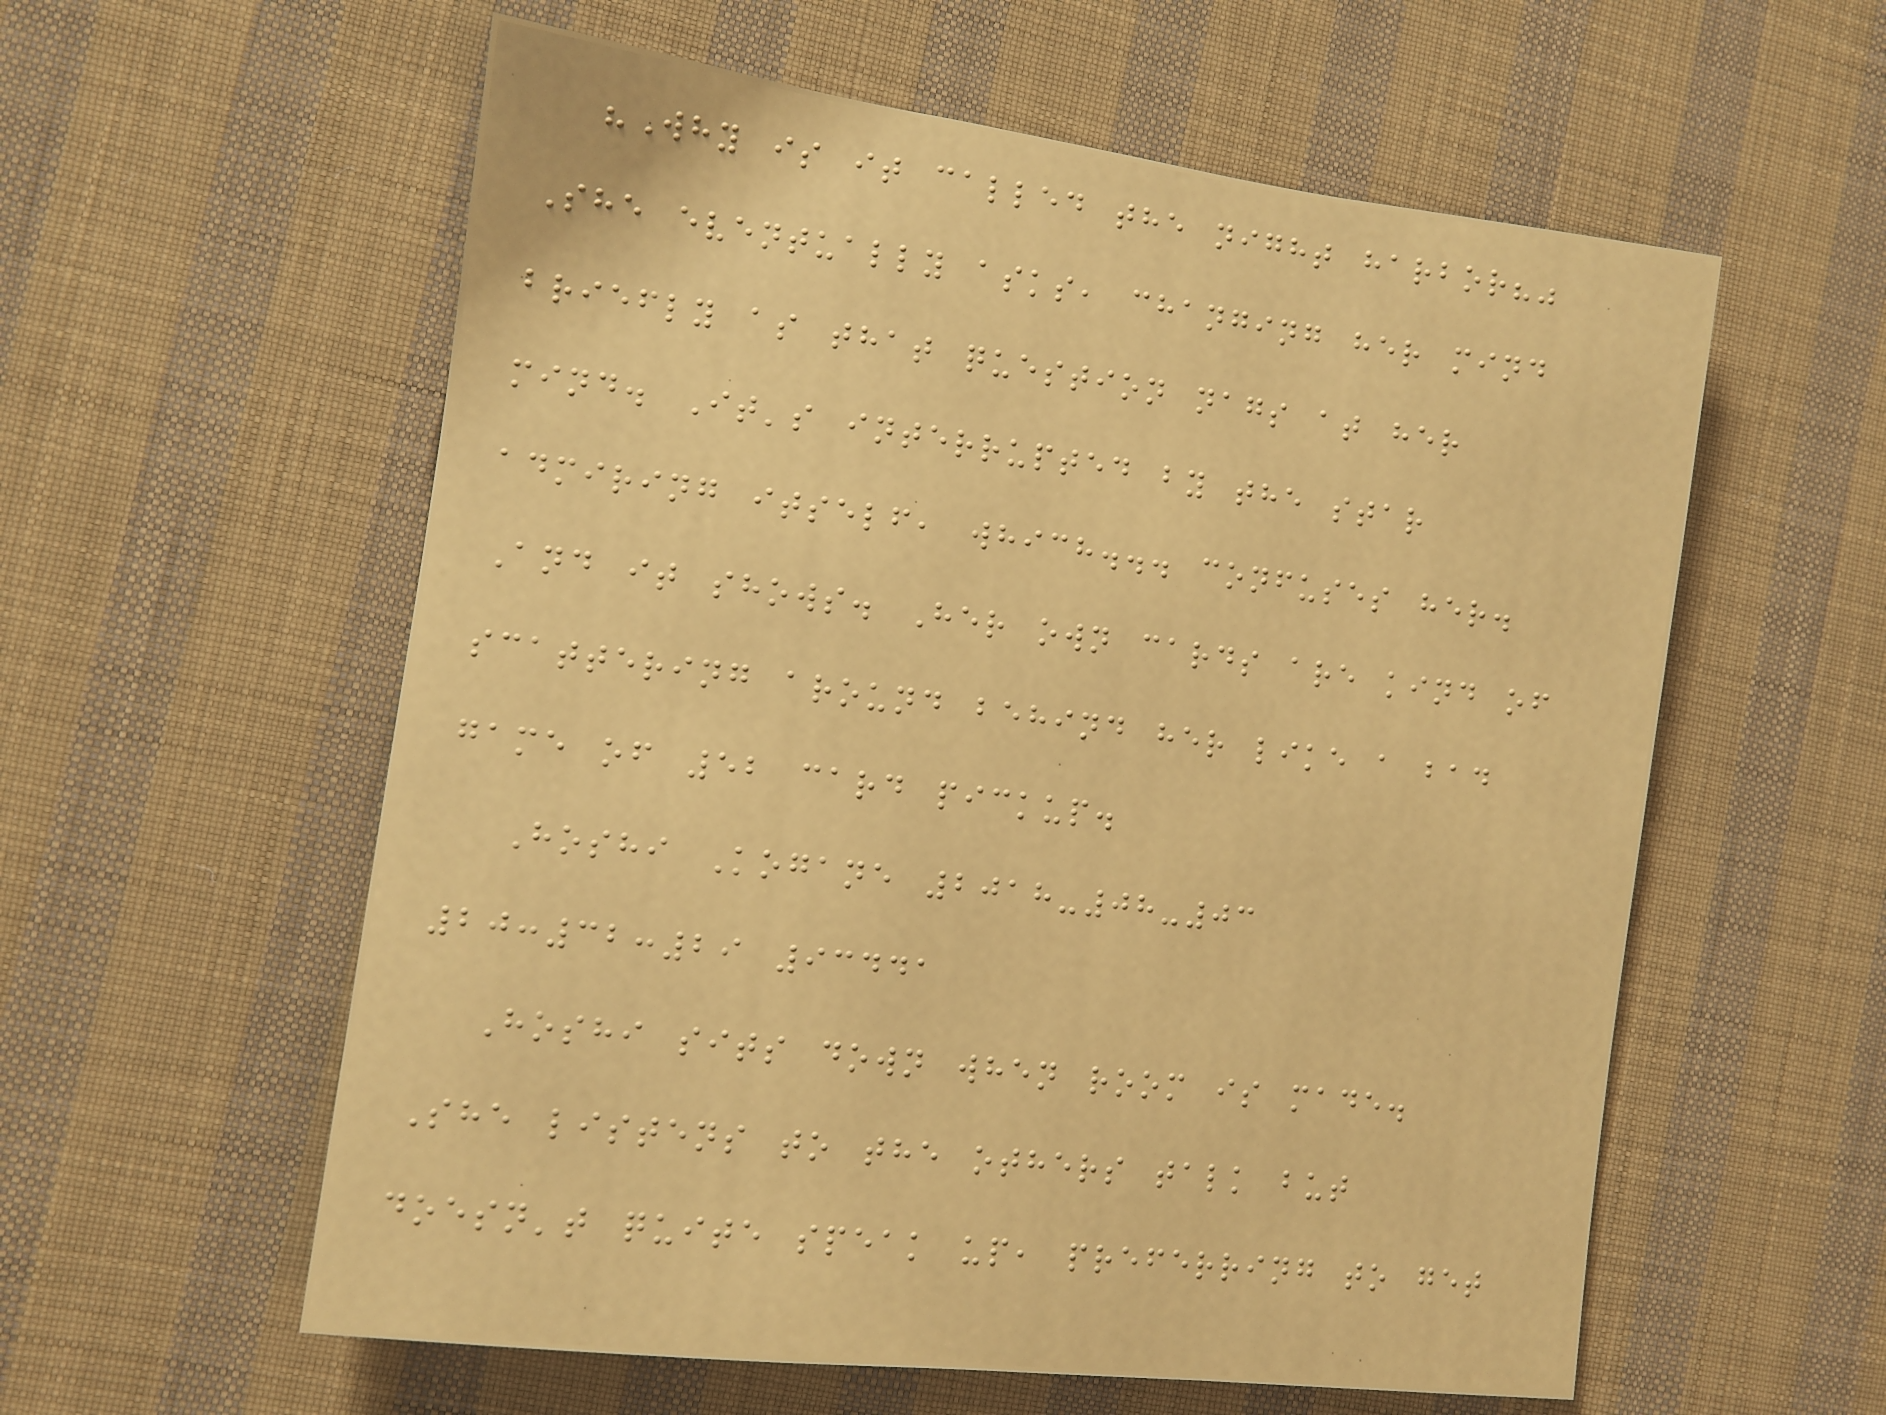"Why is it called the night harbor?"
She eventually asks, changing her mind
briefly as that question nags at her
mind. It's interrupted by the star
admiring itself, which... confuses her.
And it shows. Her own cards are kind of
scattering around behind her like a bad
game of 52 card pickup.
Hoshi Kogane 2018-08-03
20:32:29 93441
Hoshi sits down when room is made.
She listens to the others talk but
doesn't quite speak up, preferring to get
